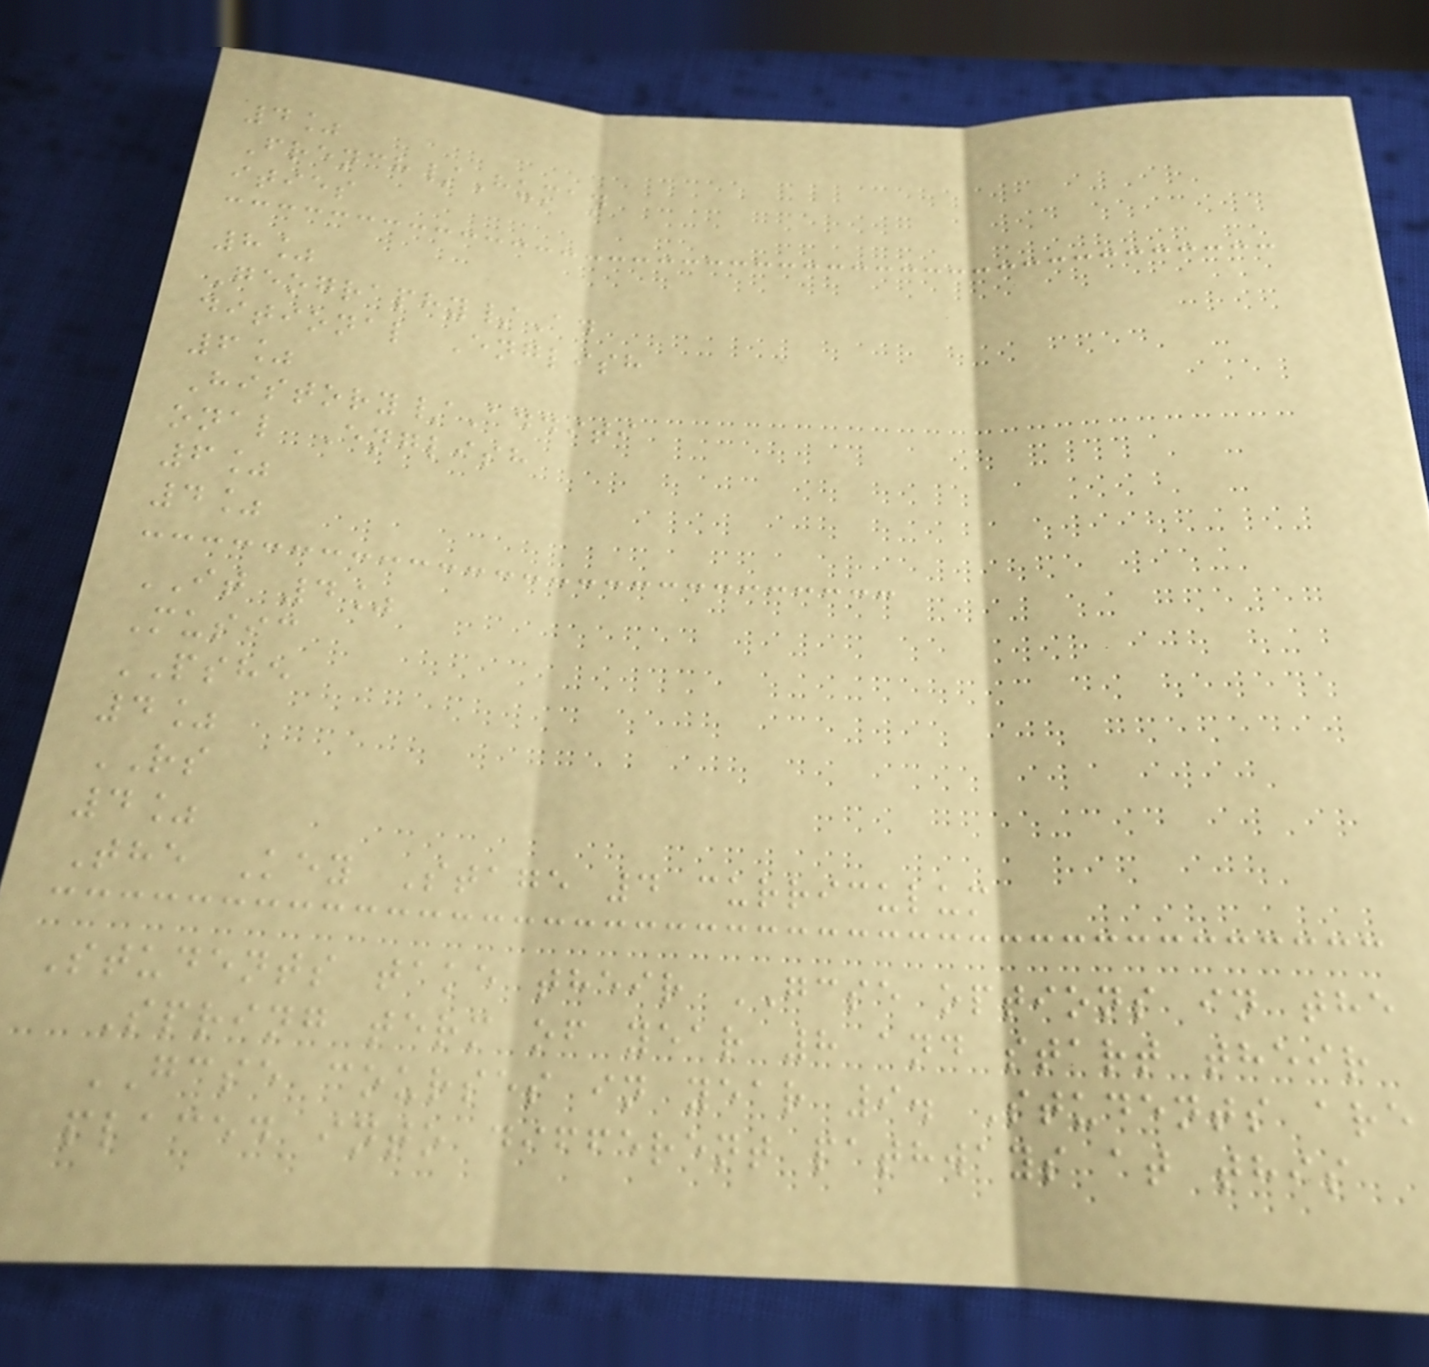4%
French/Human
ities
8%
Geography/Ad
ditional English
6%
History/Additi
onal English
6%
4%
IT 4%
Music
PSHE
4%
RS
4%
The Key Stage 4 curriculum
Students take their GCSE options in the
Spring term of year 8 and start their
GCSE courses in year 9. Students are
placed into different pathways at this
